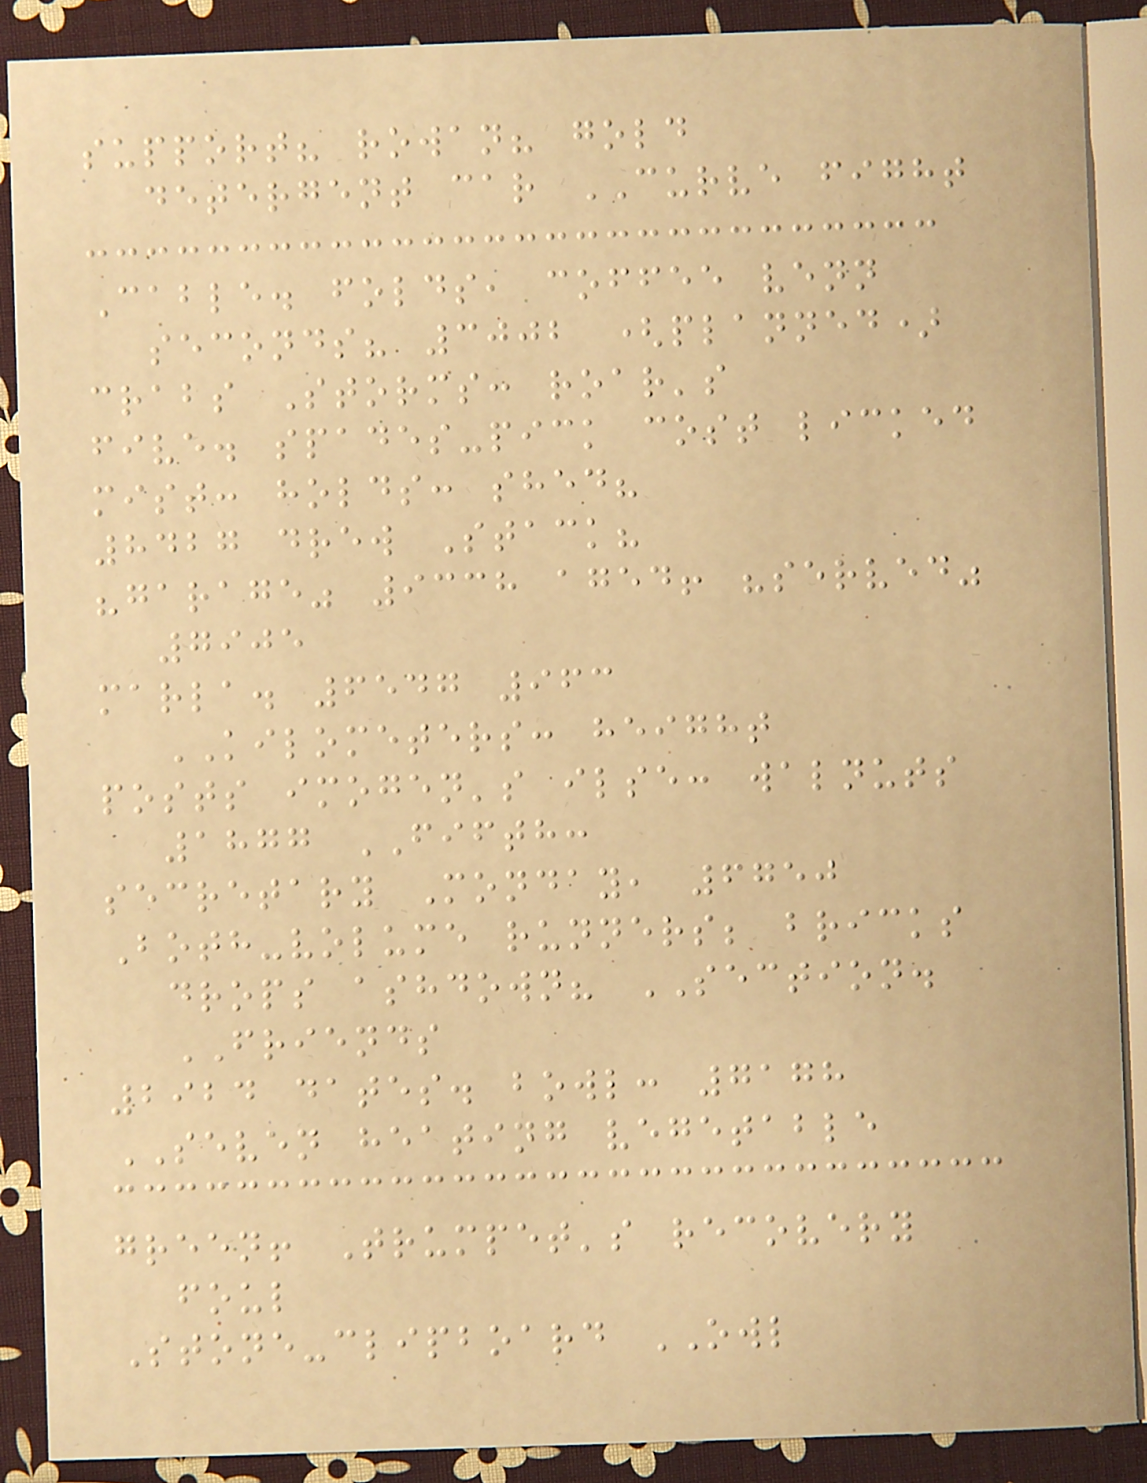support? rowan? gold
detergent car CURVE fight
Cable. folds, coffee venn
seconds? 3002 (planned)
crabs Storms: roar's
five. spades-pick cost licked
mist: holds: shed?
8427 drew Stack?
"garage" 9338 aged! "served"
7905
marla. 6547 963
KILOMETERS: height
posts imogen's ilse: walnuts
1877 FIFTH:
secretary Monday, 6750
Both-volume runners; bricks
drops ashdown? SECTION.
FRIENDS
2924 dates. bowl: 7178
SEVEN heating vegetable
green! Trumpet's recovery
foul
Stone-clipboard OWL
